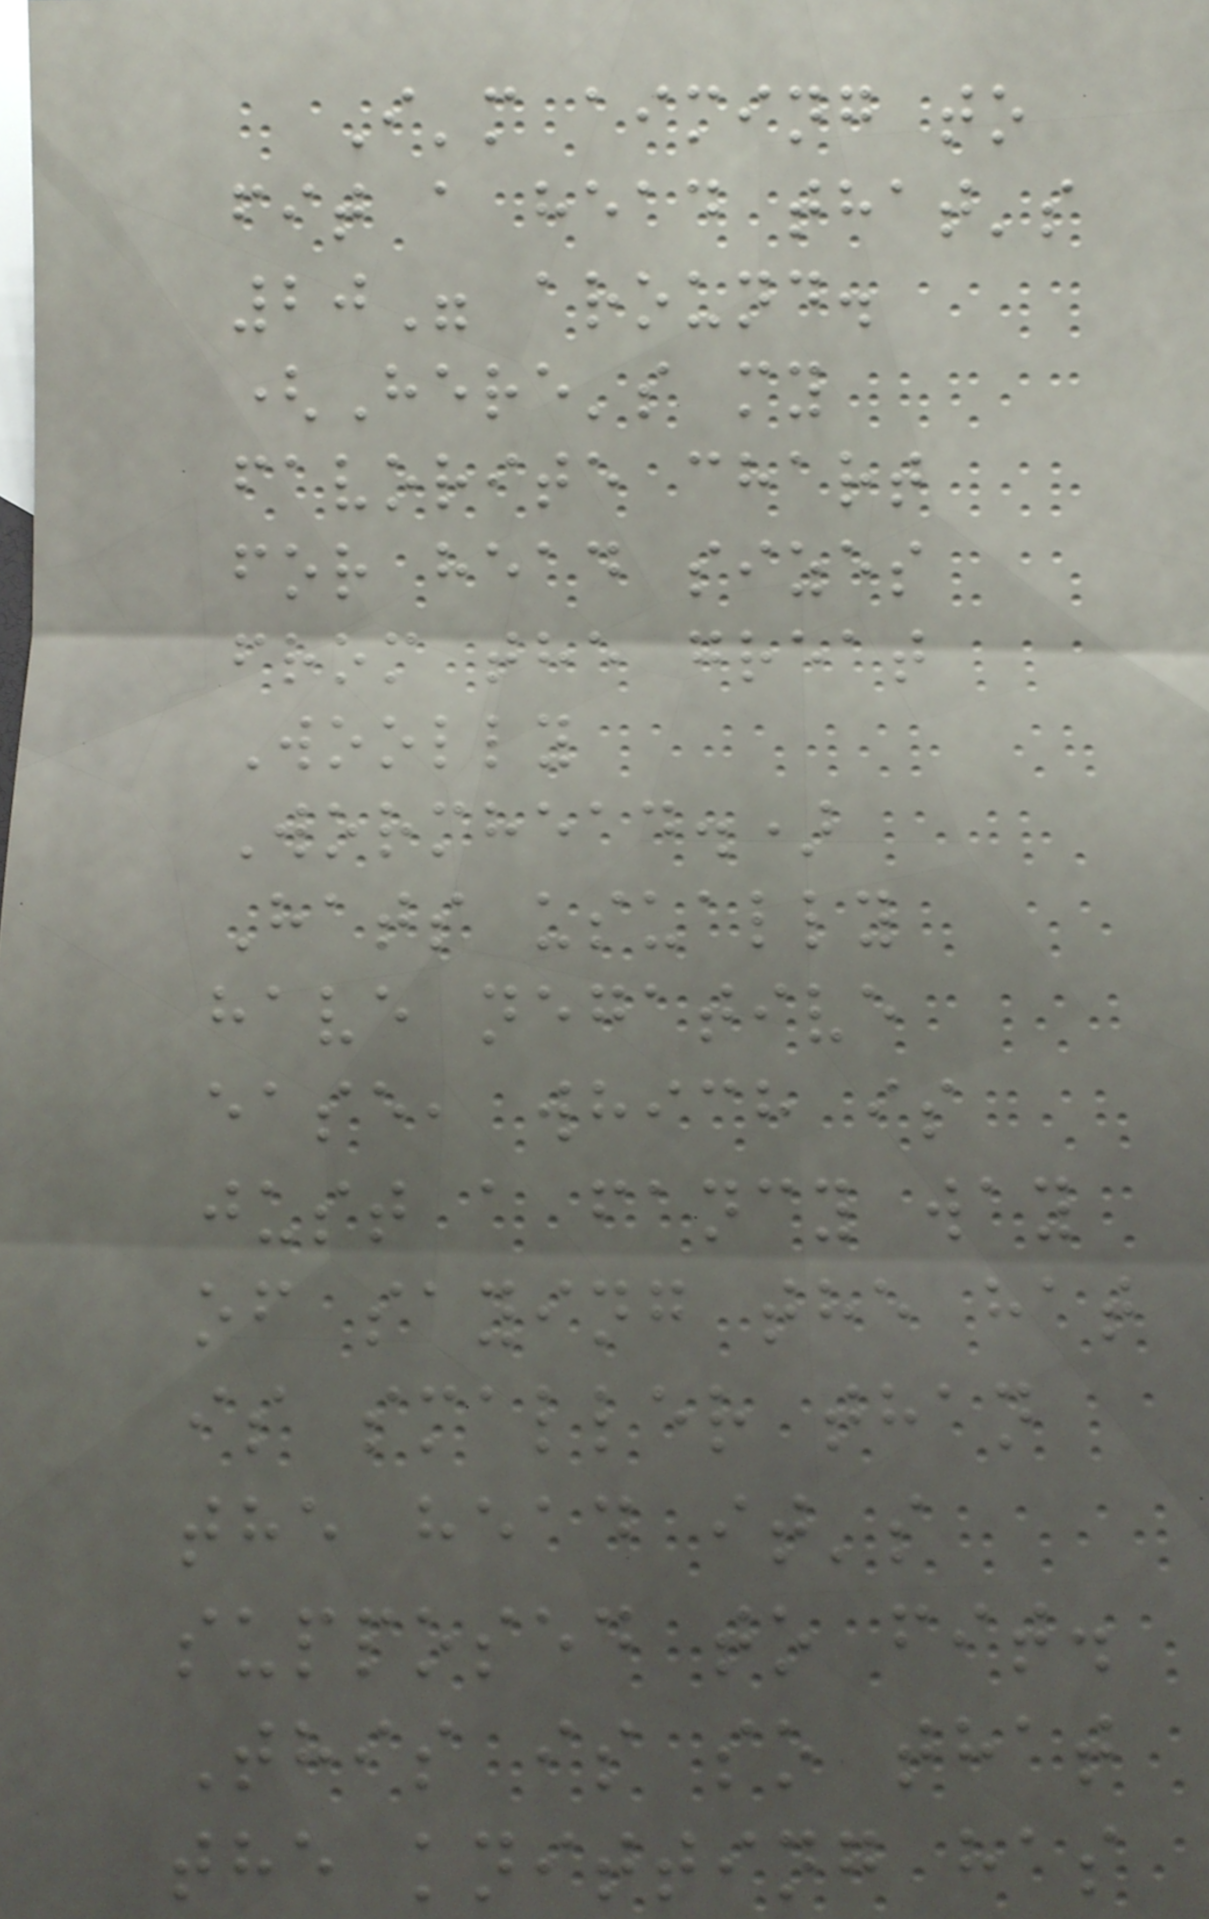I'm aiming to
fit a head that's
20" around.
(Here's my
favorite chart
for head sizes
from the great
Woolly
Wormhead.)
Hats usually
have negative
ease, which is
just a fancy way
of saying the hat
is smaller than
the head it's
supposed to fit.
This is so that
the knitting has
